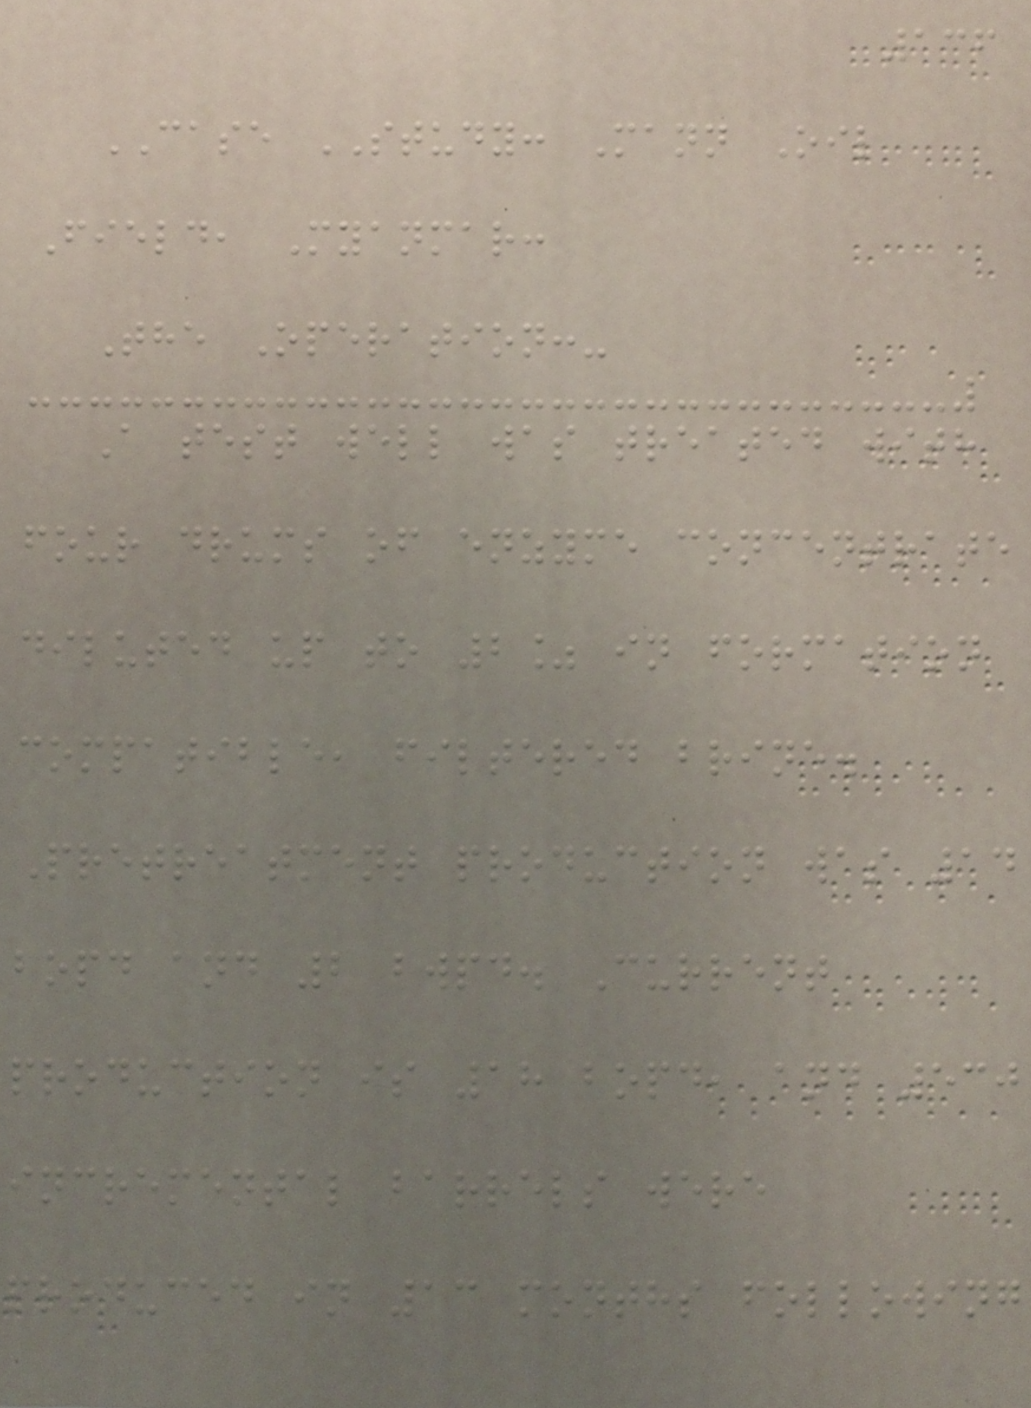136
CASE STUDY: Mann Oil
Field, Myanmar:
The Operation:-
A test well was treated with
four drums of enzyme concentrate
diluted up to 2% in formation
compatible, filtered brine.
Pretreatment production was 14
bopd and 2 bwpd. Current
production is 18 bopd, and 530
incremental barrels were
produced in 13 months following
